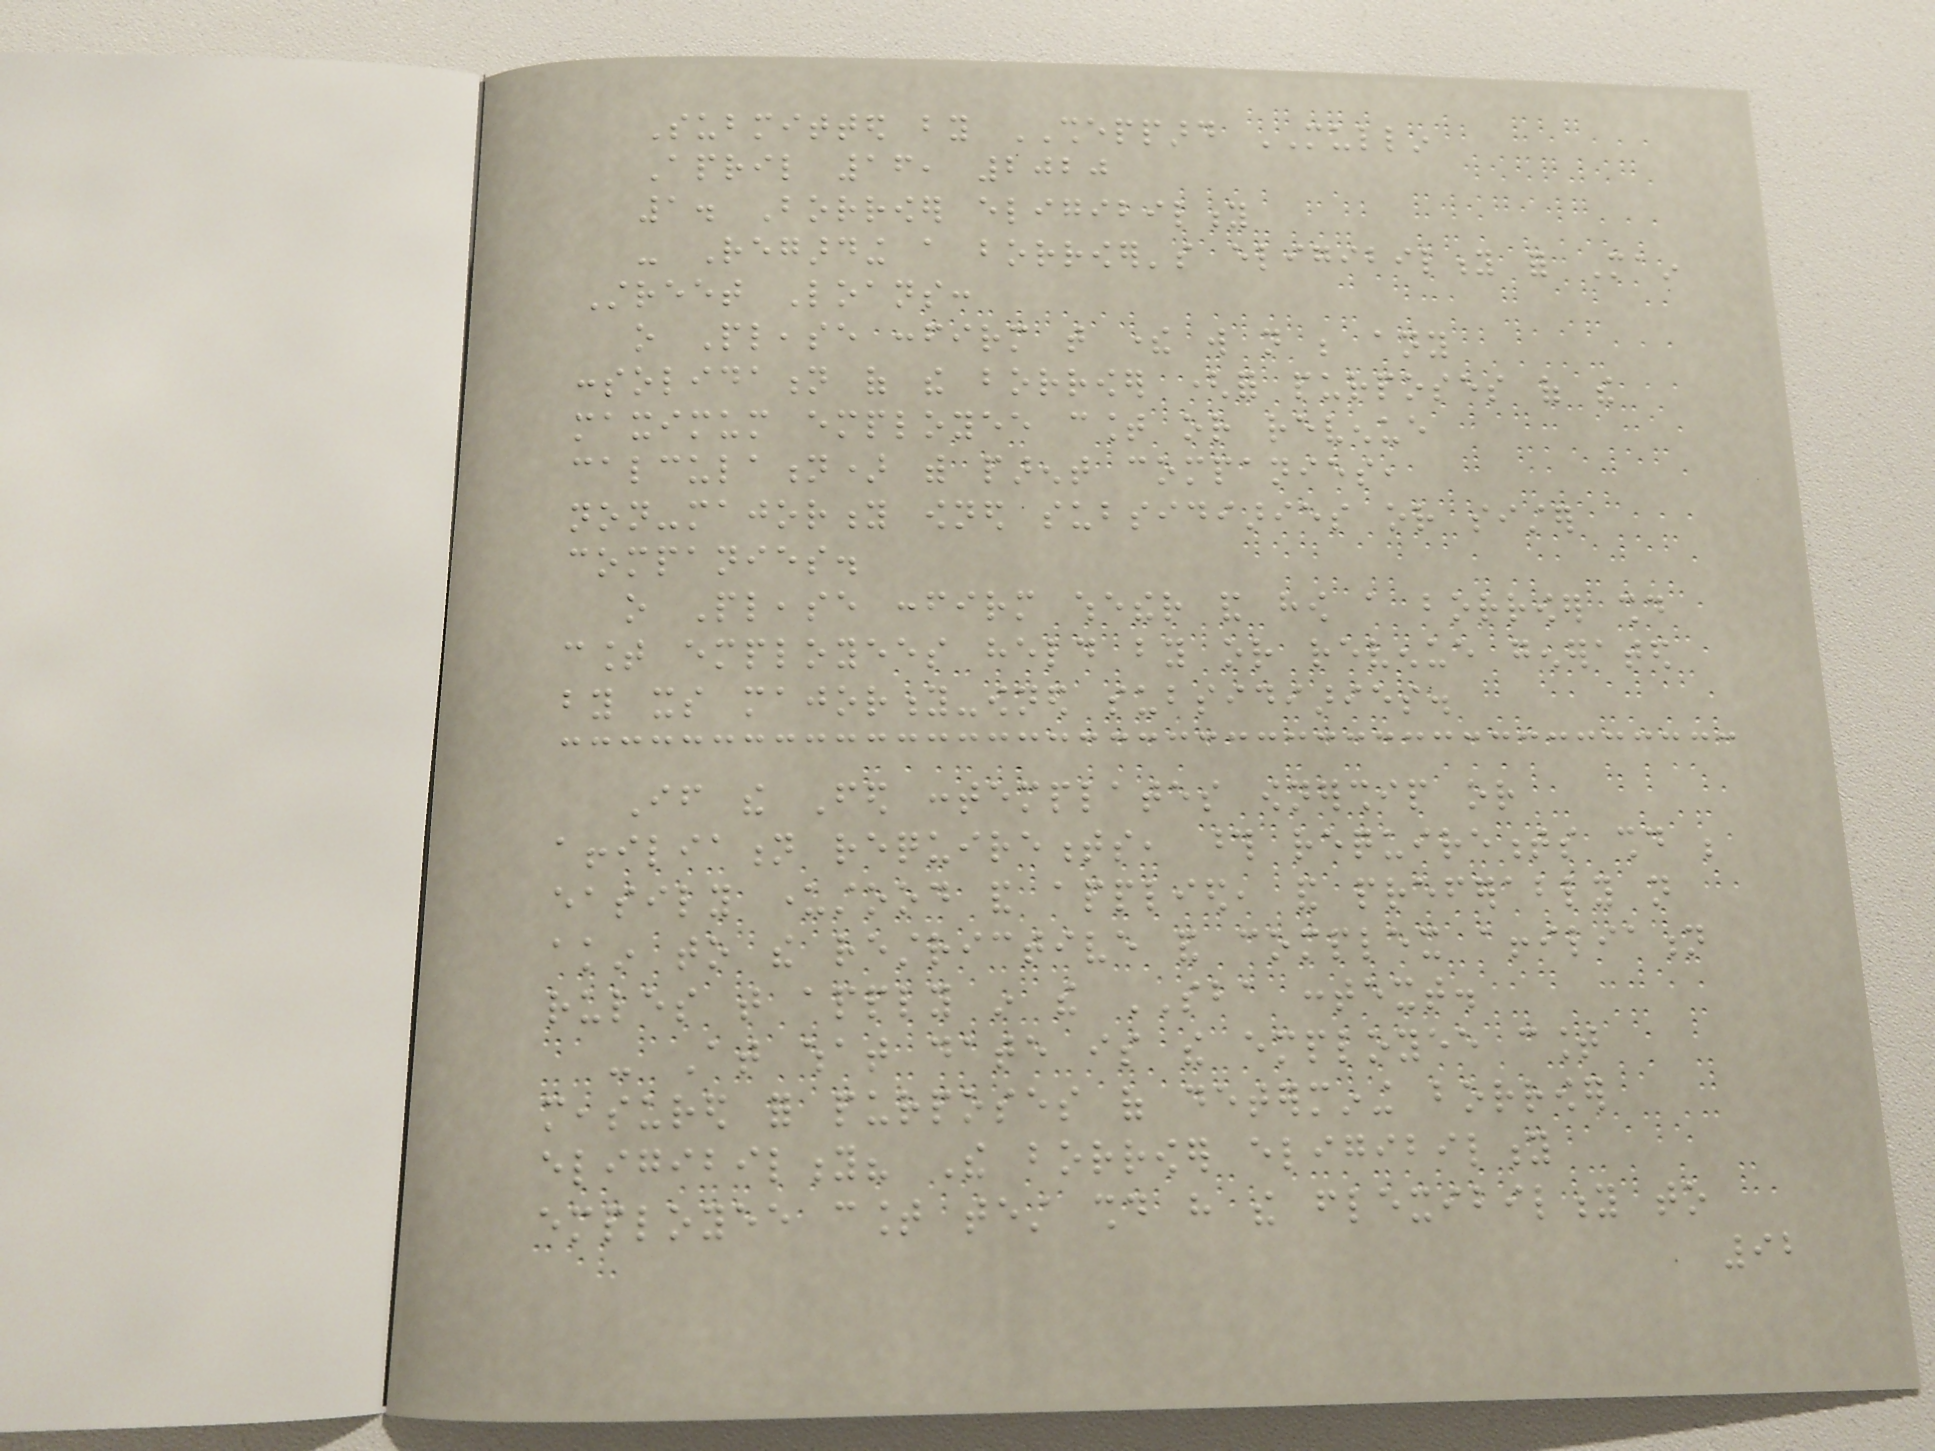Submitted by SHEPPARD MULLIN
April 16, 2020
1. Borrower eligibility
- Regarding a borrower's eligibility for Main
Street Loans:
o Please confirm that there will not be any
consolidation of the borrower (for purposes of the
maximum employee count or revenue
calculation) with parent companies,
non-majority owned subsidiaries or sister
companies.
o Please confirm whether and how a borrower should
count employees held by or revenue generated
by its majority-owned subsidiaries.
If the Fed contemplates ownership or
affiliation requirements, those requirements should be
easily understood and applied, and preferably not
akin to the restrictive and complex affiliation
rules that apply in the SBA context.
- At what date is the employee count
measured for purposes of determining borrower
eligibility? The borrower eligibility
employee count test should have the flexibility to
92
